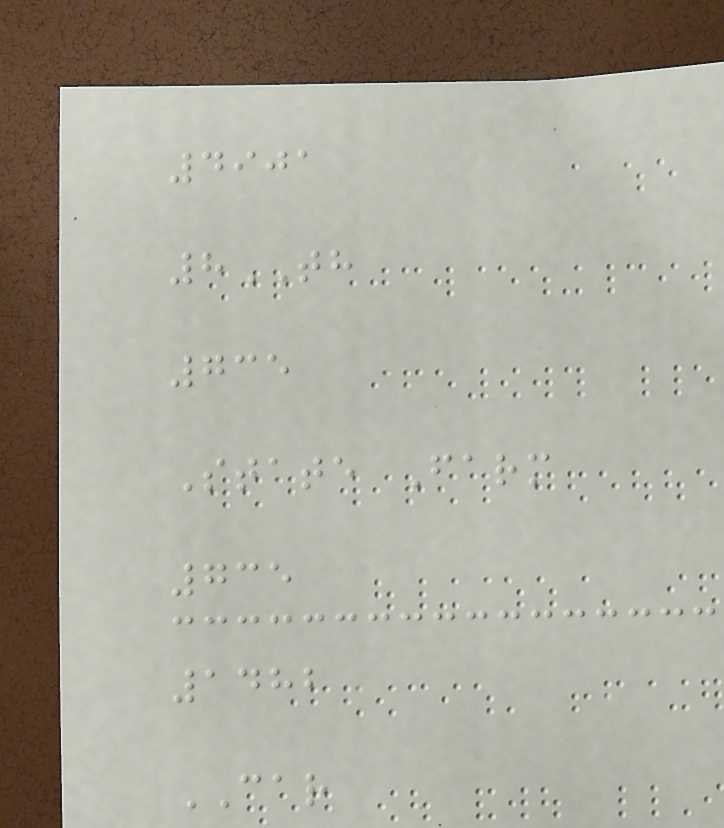4901
8TH
735
State Farm
735
1482
CAR
